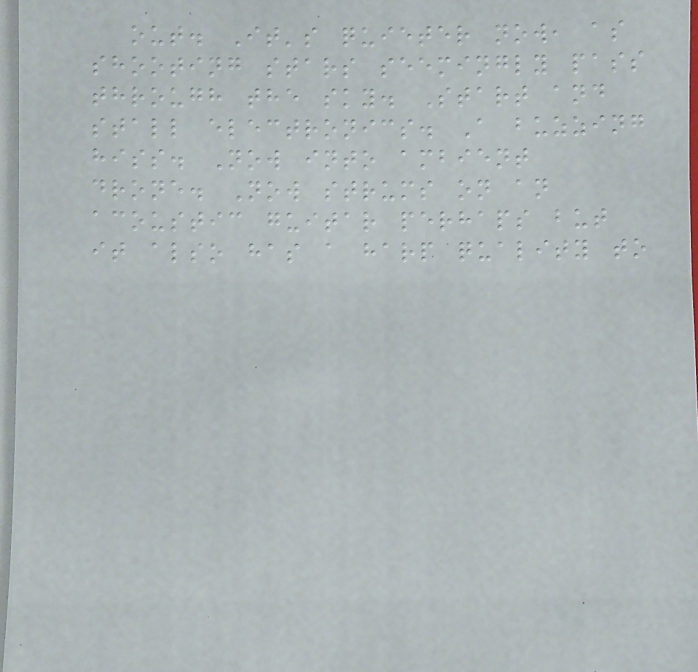out. It's quieter now, as
shooting stars seemingly pass
through the sky. Start and
stall electronics. A buzzing
hiss. Now into ambient
drone. Now strums on an
acoustic guitar perhaps but
it also has a harp quality to
